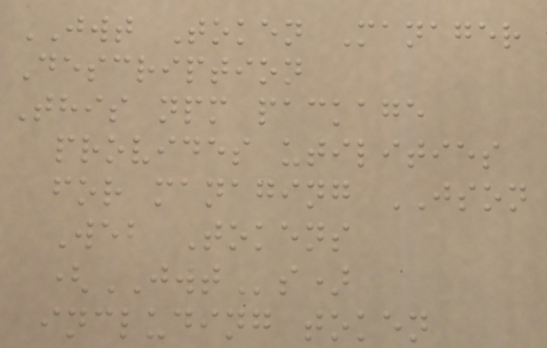JWT Token Manager
Description
This npm package
provides utilities
for managing JSON
Web Tokens
(JWTs)
including token
